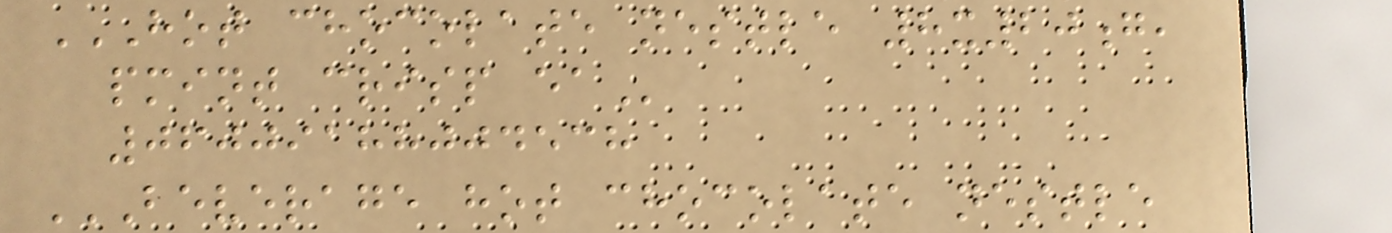HOT CHOCOLATE NESTLE 8X20G,
PMINT CRISP EA
06009188004538
BEVERAGE HOT CHOCOLATE NESTLE
